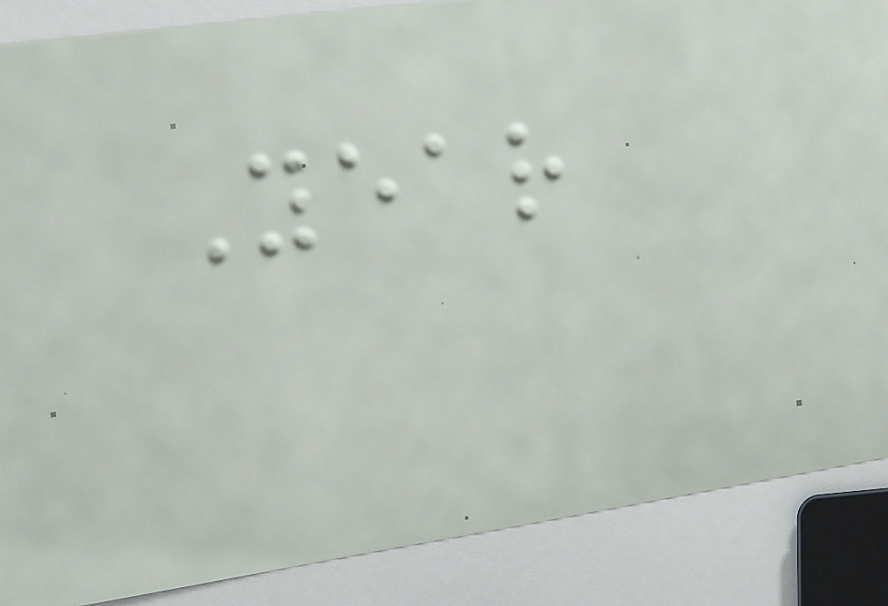Year
